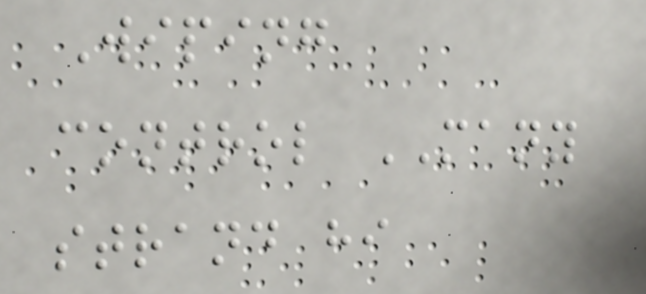Wiping
control MANY
strand hi
